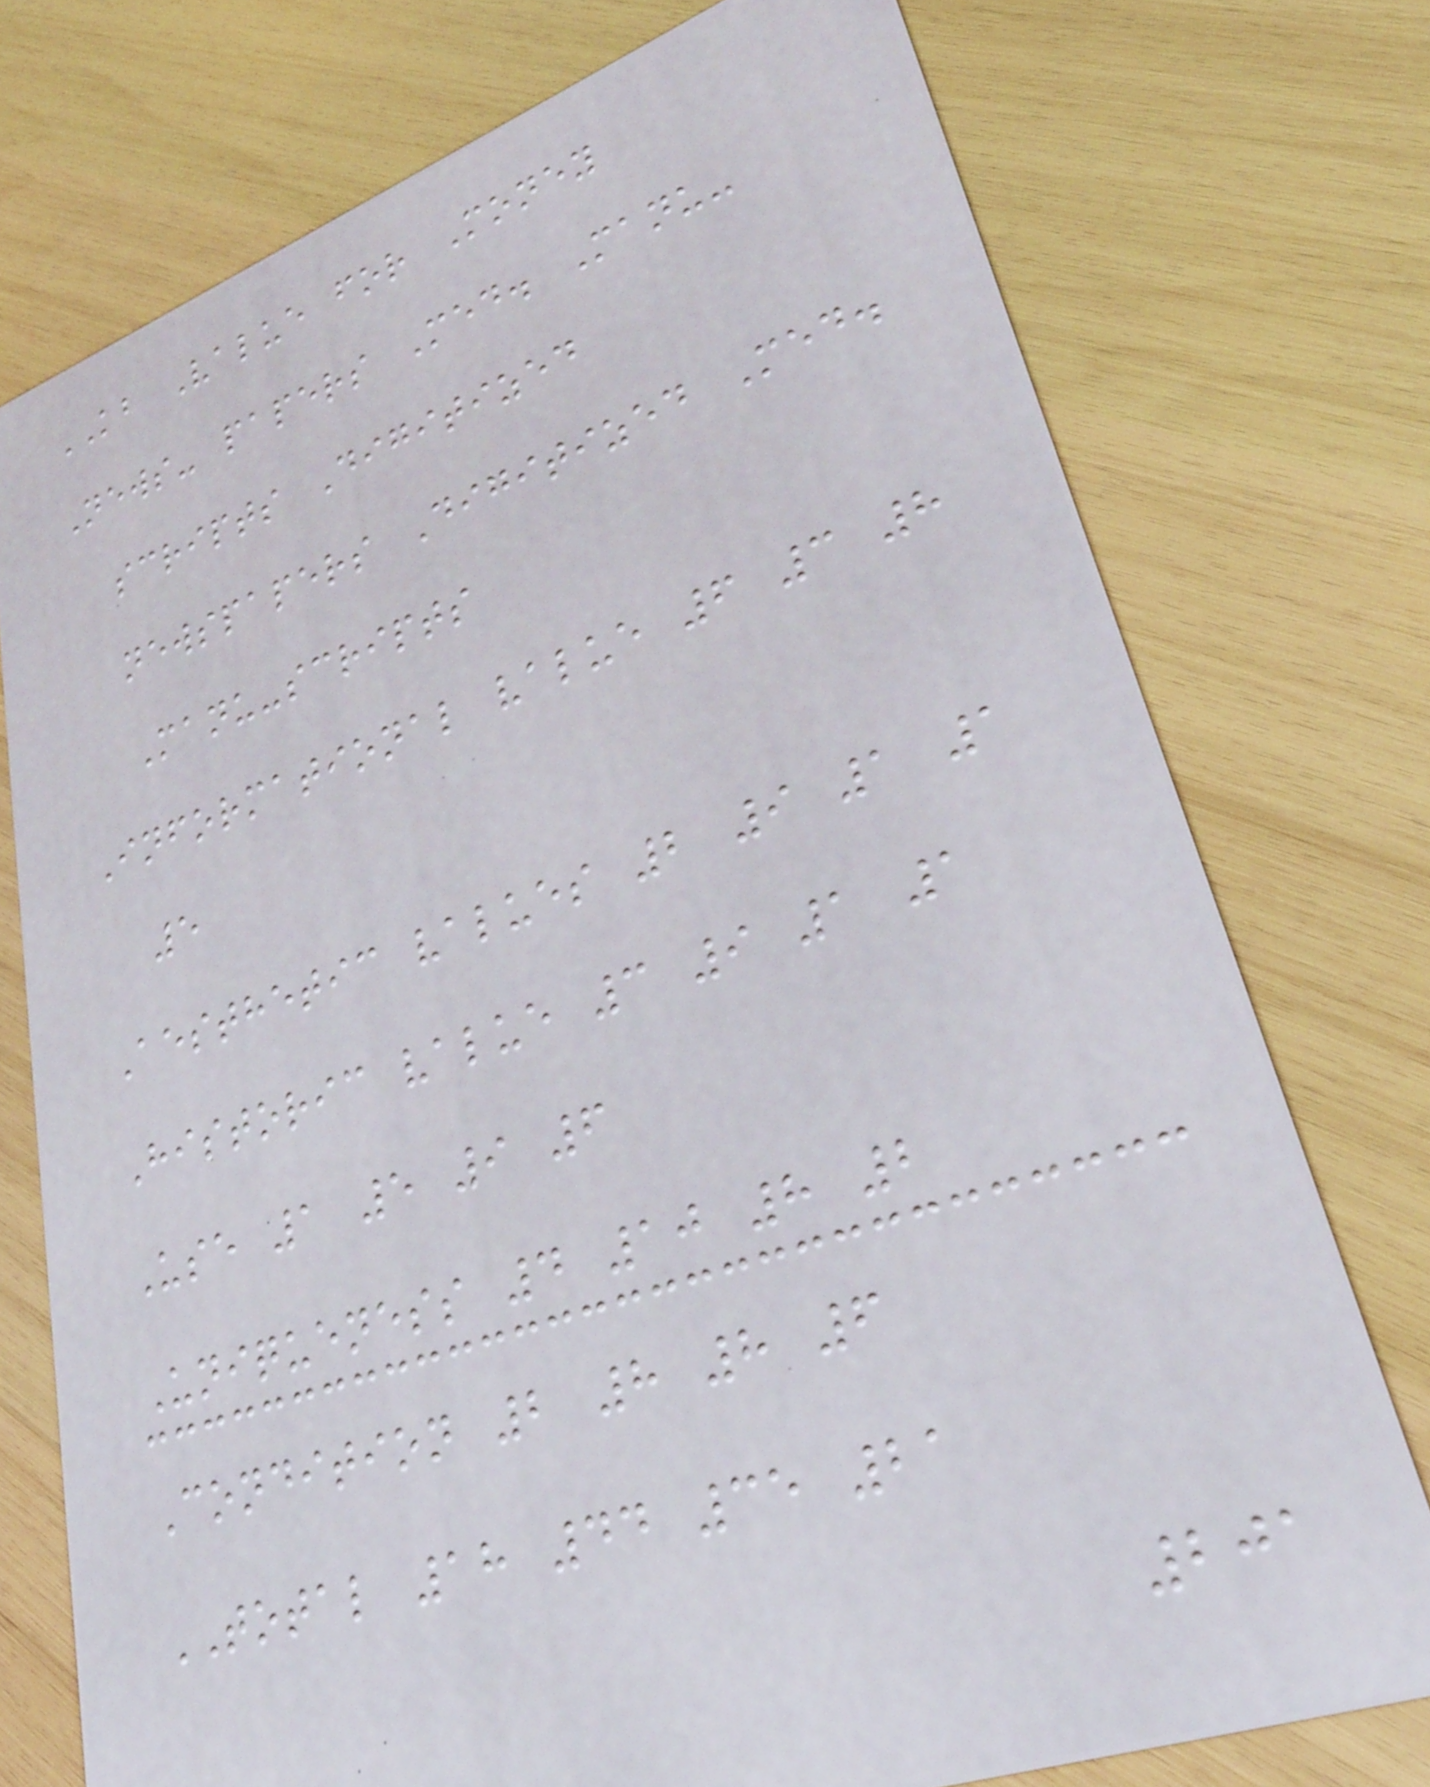KB Value for Money
News- papers Med. Manu-
scripts Digitized
newspapers Digitized Med.
Manu-scripts
Informational value 6 3 8
5
Aesthetic values 2 9 1 1
Historic value 3 9 1 1
Use 1 5 9 6
Uniqueness 4 10 8 2
Condition 2 8 8 6
TOTAL 18 44 35 21
201
